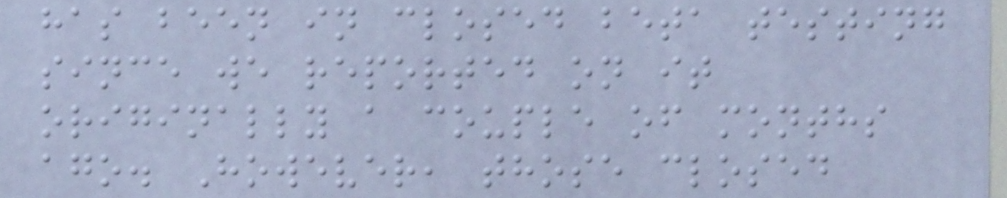has been in closed beta testing
since we reported on it
originally a couple of months
ago. However, those closed
